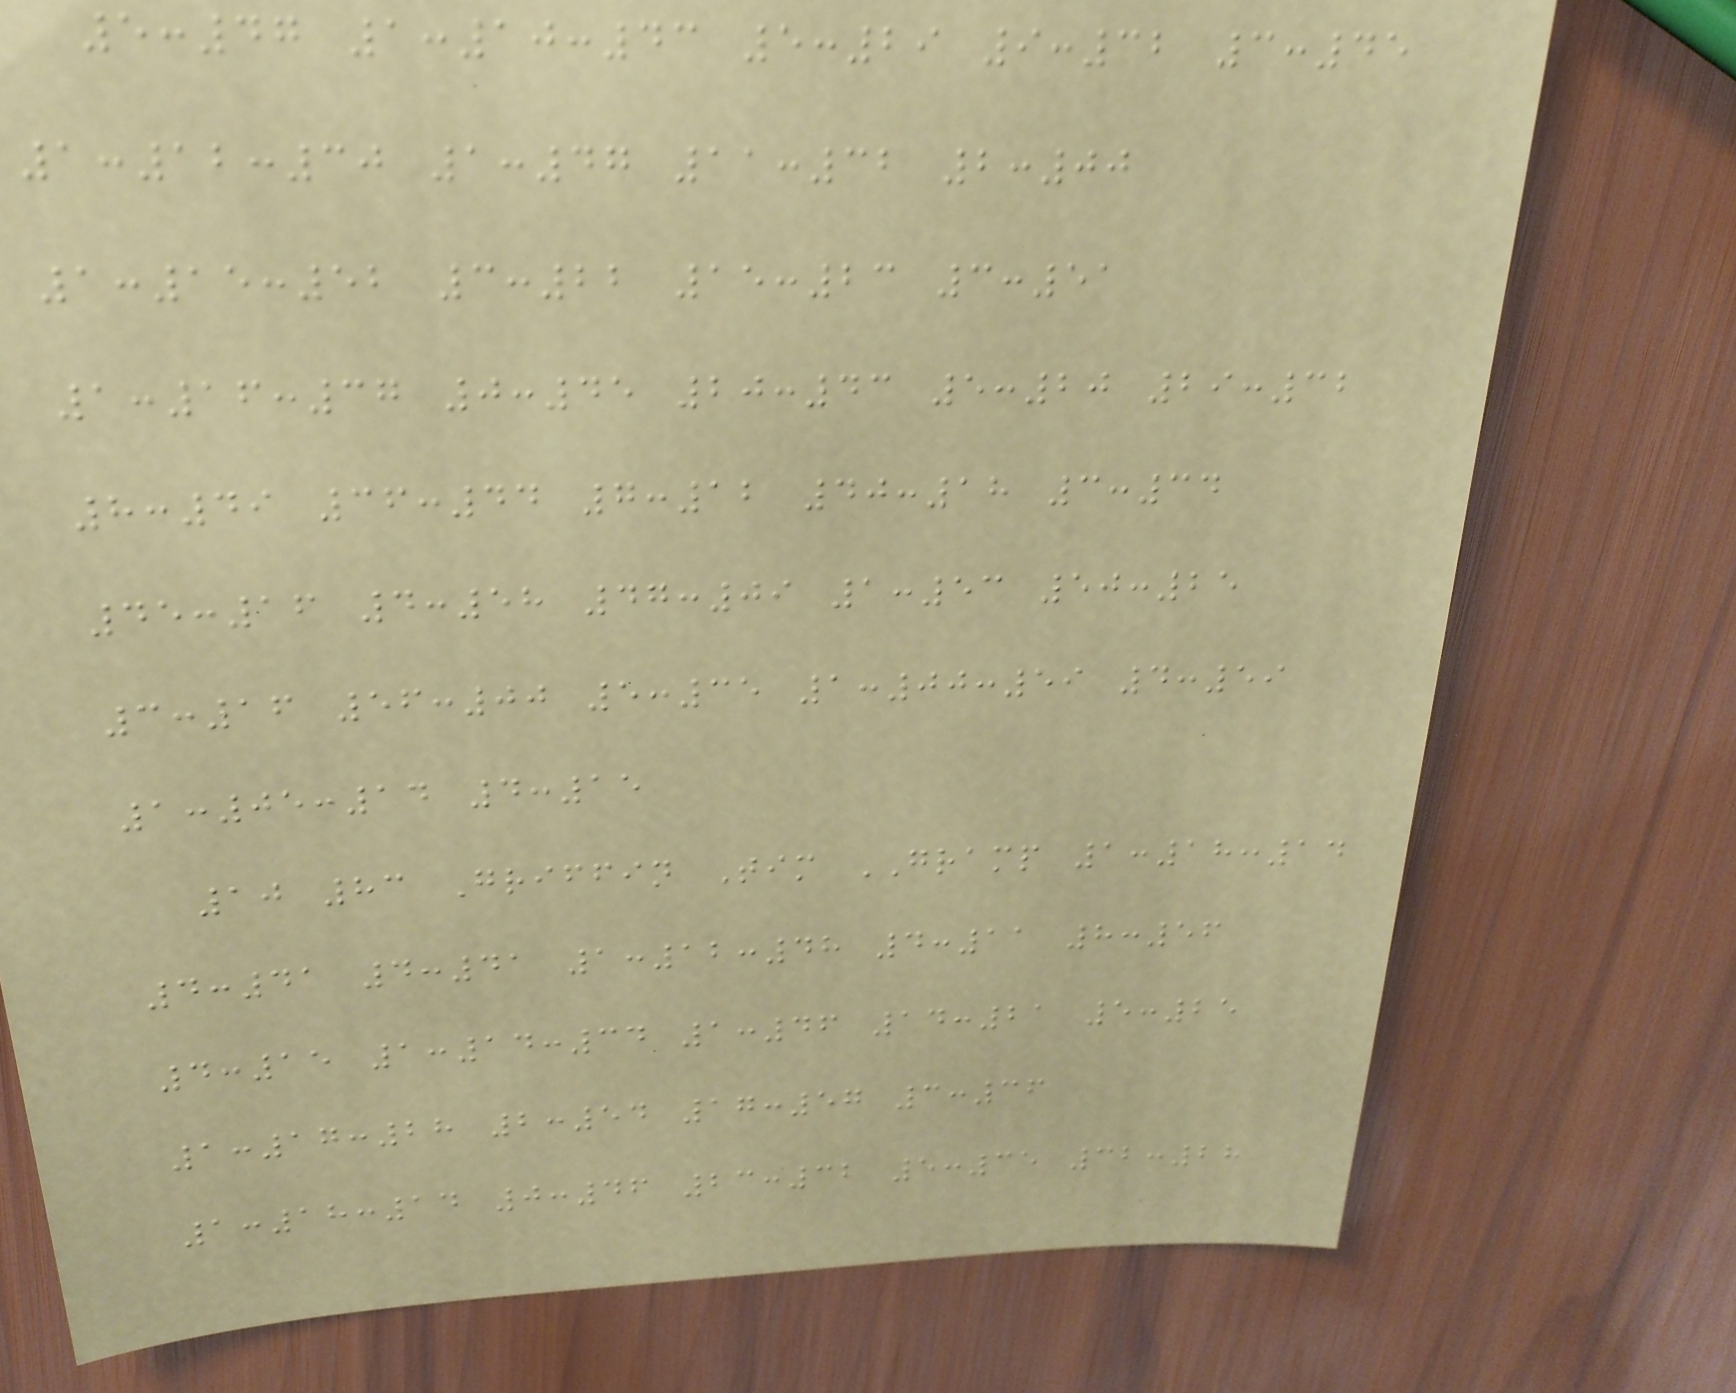5:47 1:10:43 5:29 9:32 3:45
1:12:30 1:47 11:32 2:00
1:15:52 3:22 15:23 3:51
1:16:37 0:45 20:43 5:20 29:32
8:49 36:44 7:12 40:18 3:34
45:16 4:58 47:09 1:53 50:25
3:16 56:00 5:35 1:00:59 4:59
1:05:14 4:15
10 83 Griffin Tim GRAMP 1:18:14
4:41 4:41 1:12:48 4:11 8:56
4:15 1:14:34 1:46 14:21 5:25
1:17:28 2:54 17:57 3:36
1:18:14 0:46 23:32 5:35 32:28
